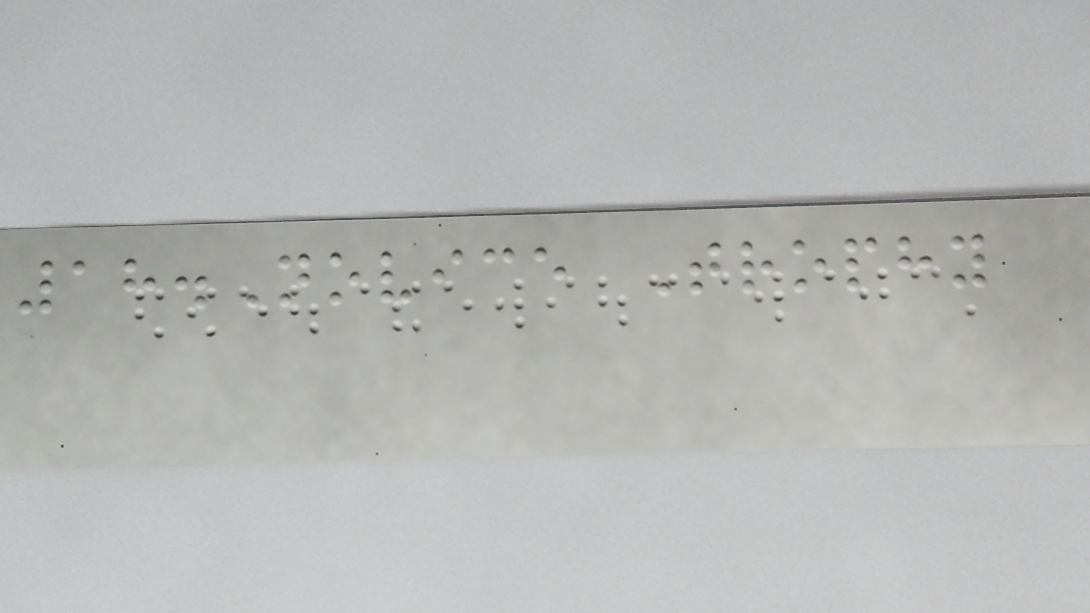18.Novice Trophy
